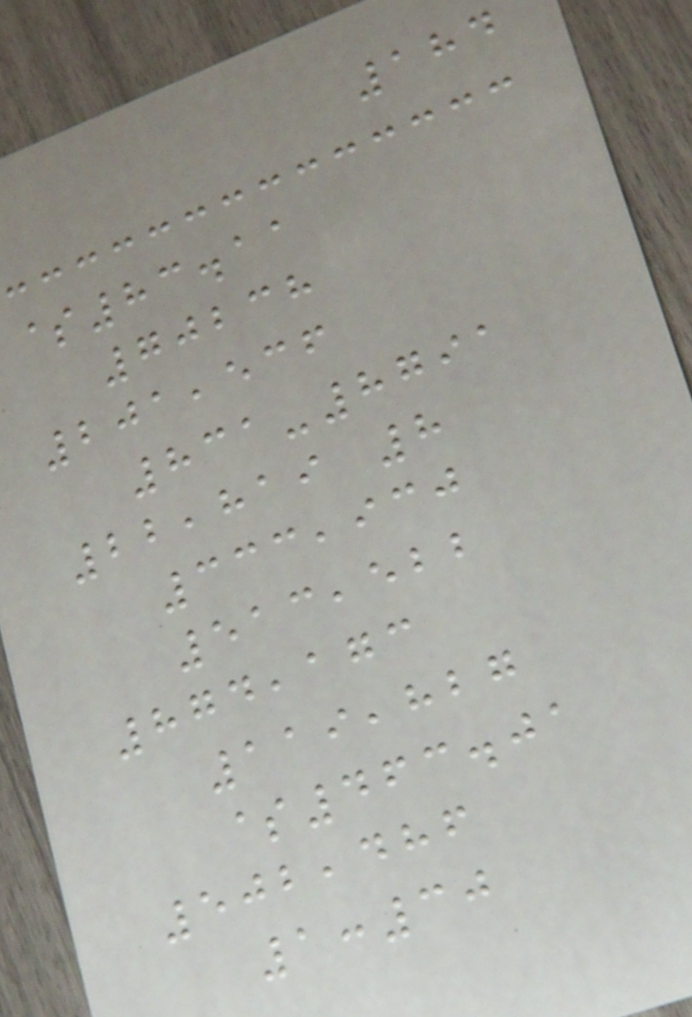184
$83.11
70238
201,536
831-8791
22,819 8
333,930
513,522
874,173
119,827
$463.01
502,486
1:30
